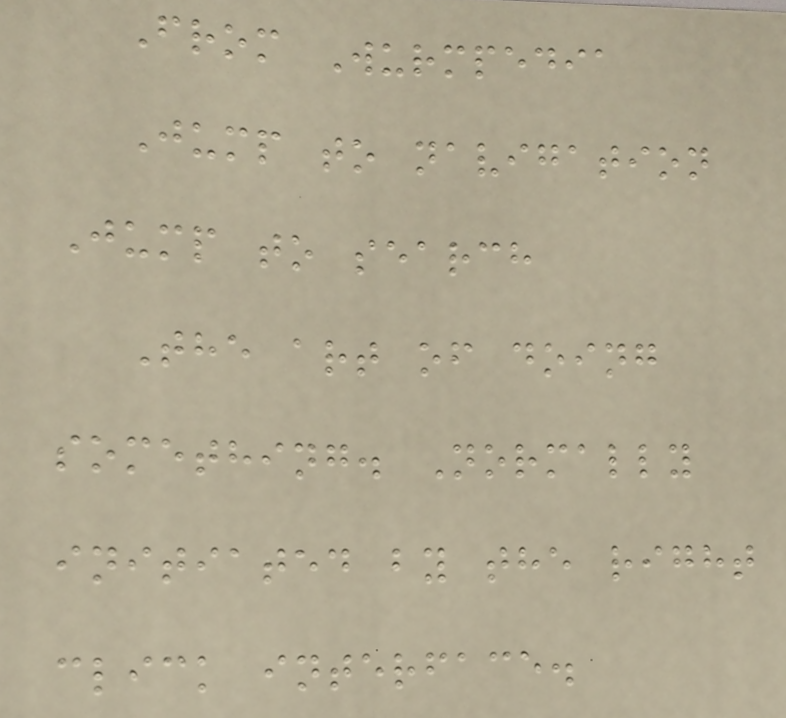From Wurmpedia
Jump to navigation
Jump to search
The art of doing
something. Normally
initiated by the right
click interface.
